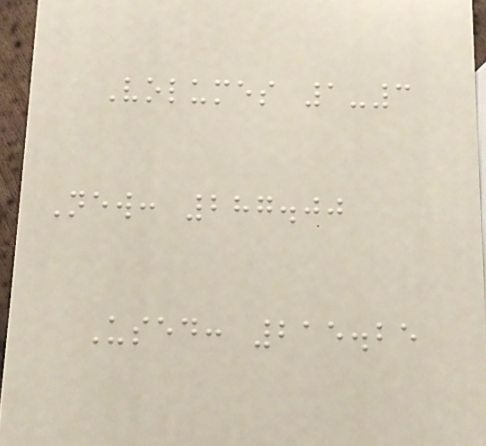Volumes 1-3
New: 287.00
Used: 215.25
